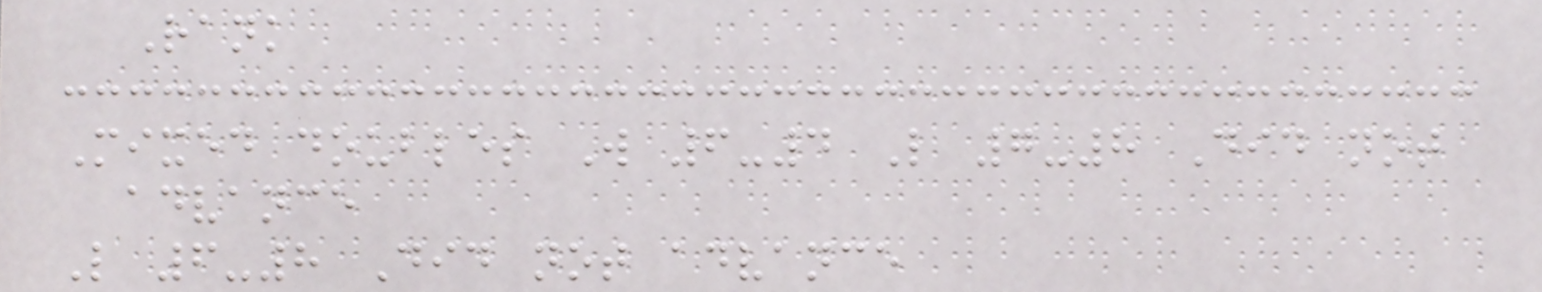Rank
Mixed doubles W 6-4 L 7-8 Did not
advance
L 6-8 Did not advance
